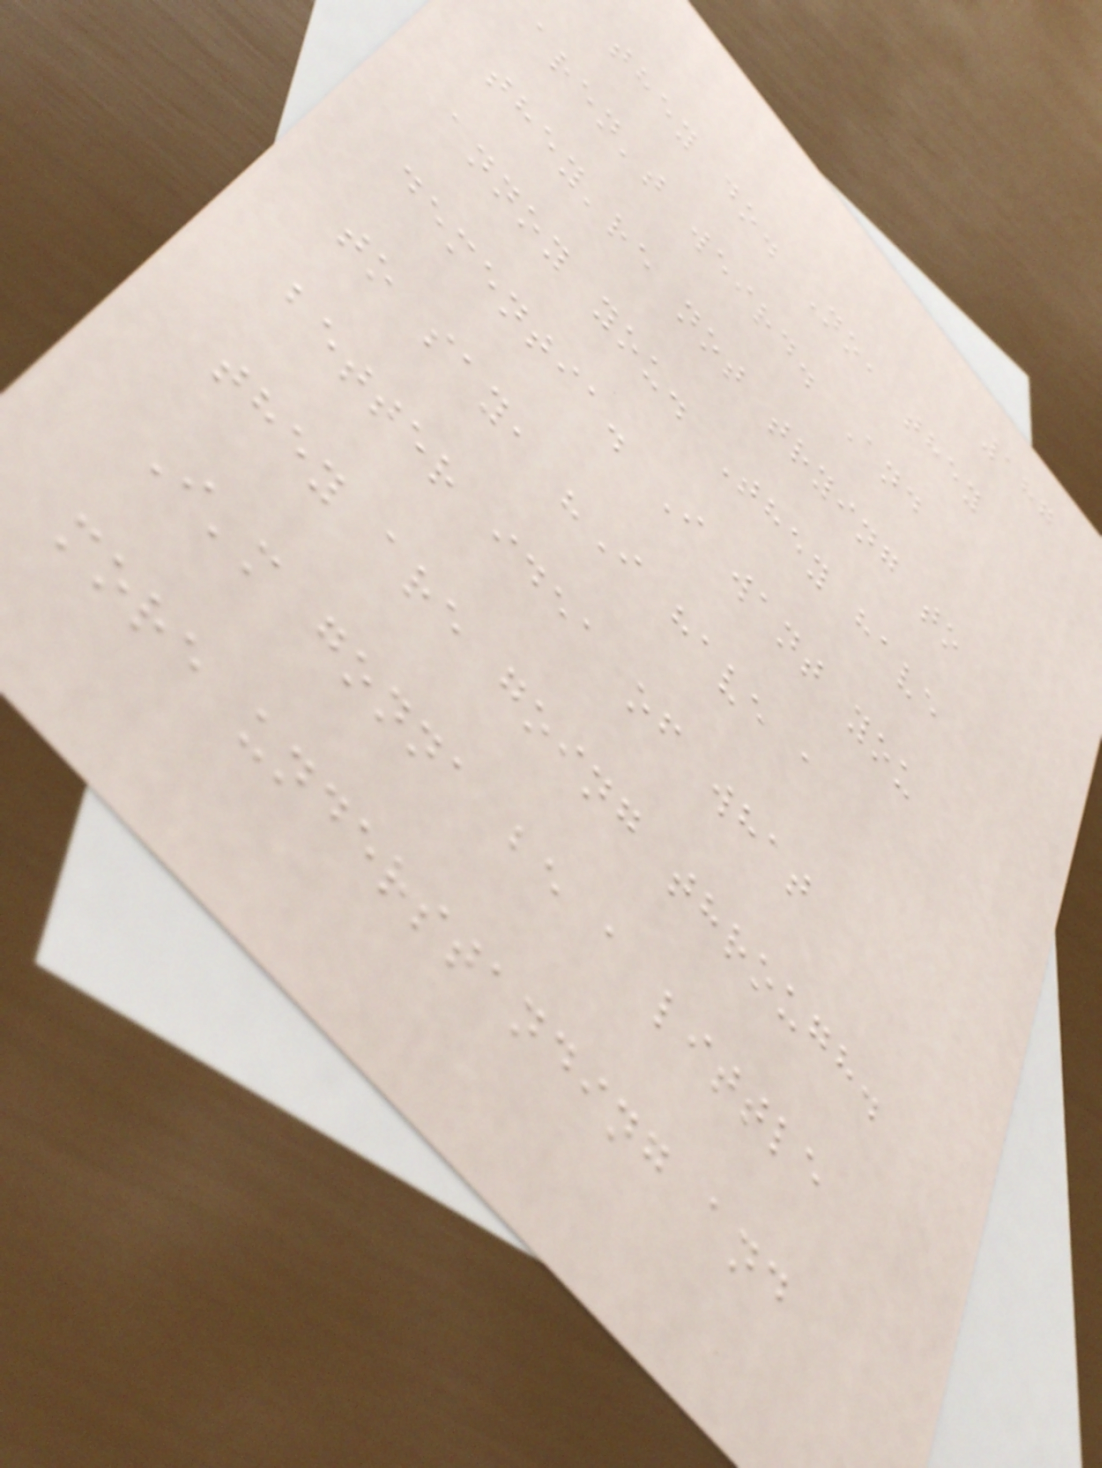187
they do. No, they
aren't weird. And
they're not trying to
annoy you. They have
dementia. I want you
to say, "I have a
better idea of what
they are going through.
I'm gonna be a little
more understanding and
